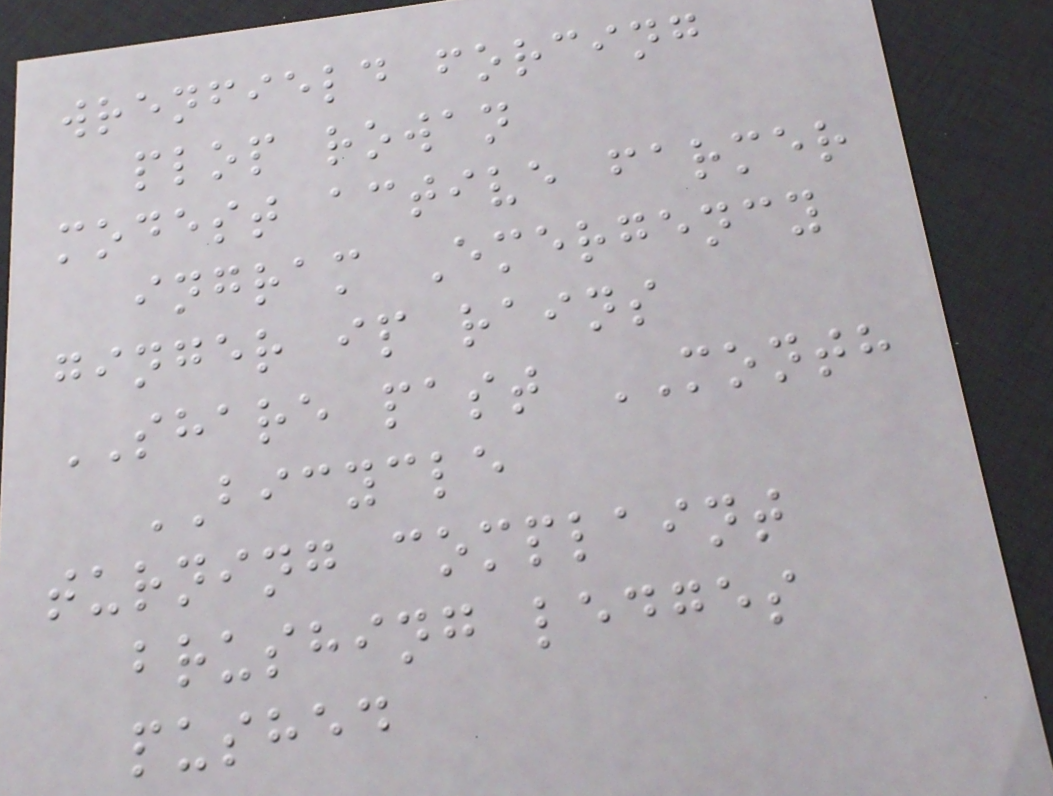wrenfield forcing
plop rowan
modest active farmer
ingram Emergency
ginger ip rains
SHARE past MONTH
BICYCLE
turning complaint
brushing ledges
pushed
